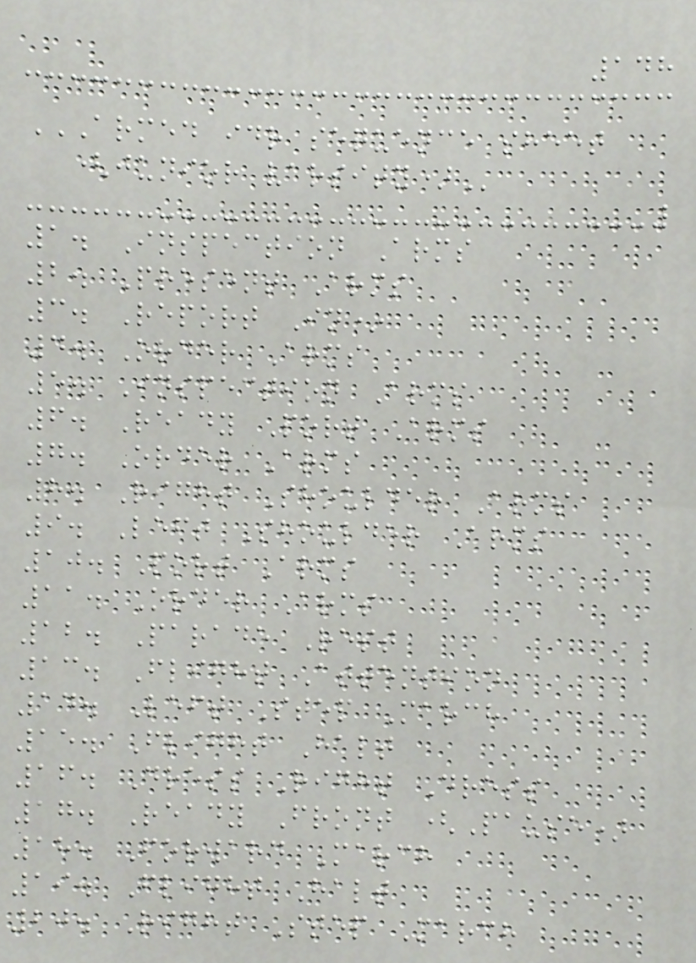148
ARMED IDR SEQUENCE SHEET
(JUNIOR VARSITY)
1. Inspection Arms
2. Present Arms
3. Report In*
4. Order Arms
5. Inspection Arms
6. Ready Port Arms
7. Order Arms
8. Right Shoulder Arms
9. Left Shoulder Arms
10. Port Arms
11. Order Arms
12. Parade Rest
13. Flight Attention
14. Left Step March
15. Flight Halt
16. Dress Right Dress
17. Ready Front (Pause)
18. Forward March
19. Flight Halt
20. Right Step March
